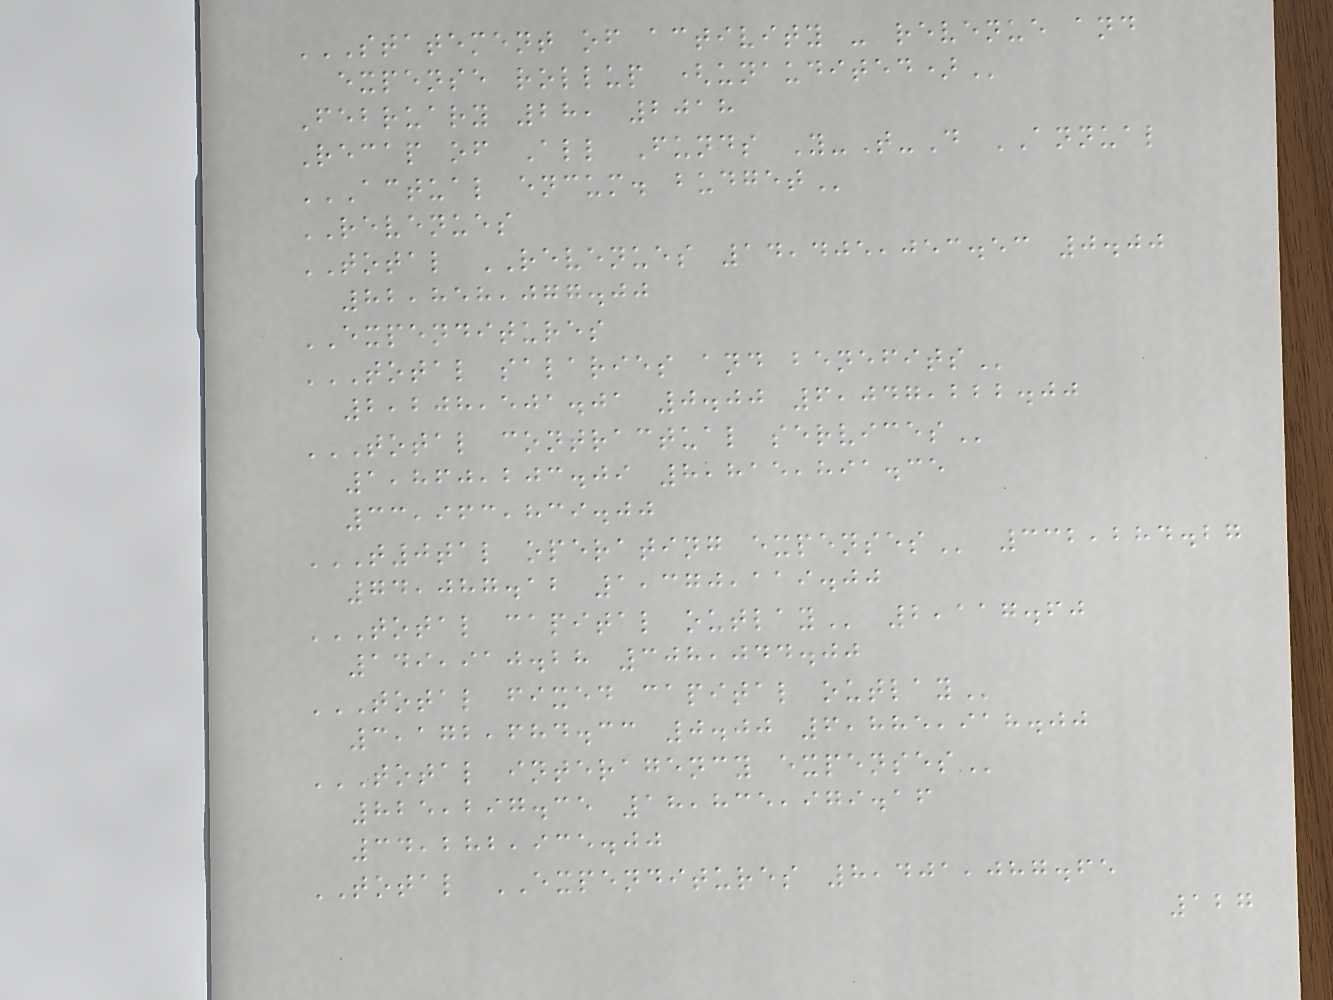STATEMENT OF ACTIVITY - REVENUE AND
EXPENSE ROLLUP (UNAUDITED)
February 28, 2018
Recap of All Funds Y-T-D ANNUAL
ACTUAL ENCUM. BUDGET
REVENUES
TOTAL REVENUES 14,405,053.53 0.00
82,858,077.00
EXPENDITURES
TOTAL SALARIES AND BENEFITS
2,208,501.01 0.00 6,047,222.00
TOTAL CONTRACTUAL SERVICES
1,860,203.09 8,815,891.35
33,963,839.00
T0TAL OPERATING EXPENSES 332,284.27
74,087.12 1,370,119.00
TOTAL CAPITAL OUTLAY 2,117.60
149,910.28 308,044.00
TOTAL FIXED CAPITAL OUTLAY
3,172,684.33 0.00 6,885,918.00
TOTAL INTERAGENCY EXPENSES
825,297.35 18,835,979.16
34,282,935.00
TOTAL EXPENDITURES 8,401,087.65
127
